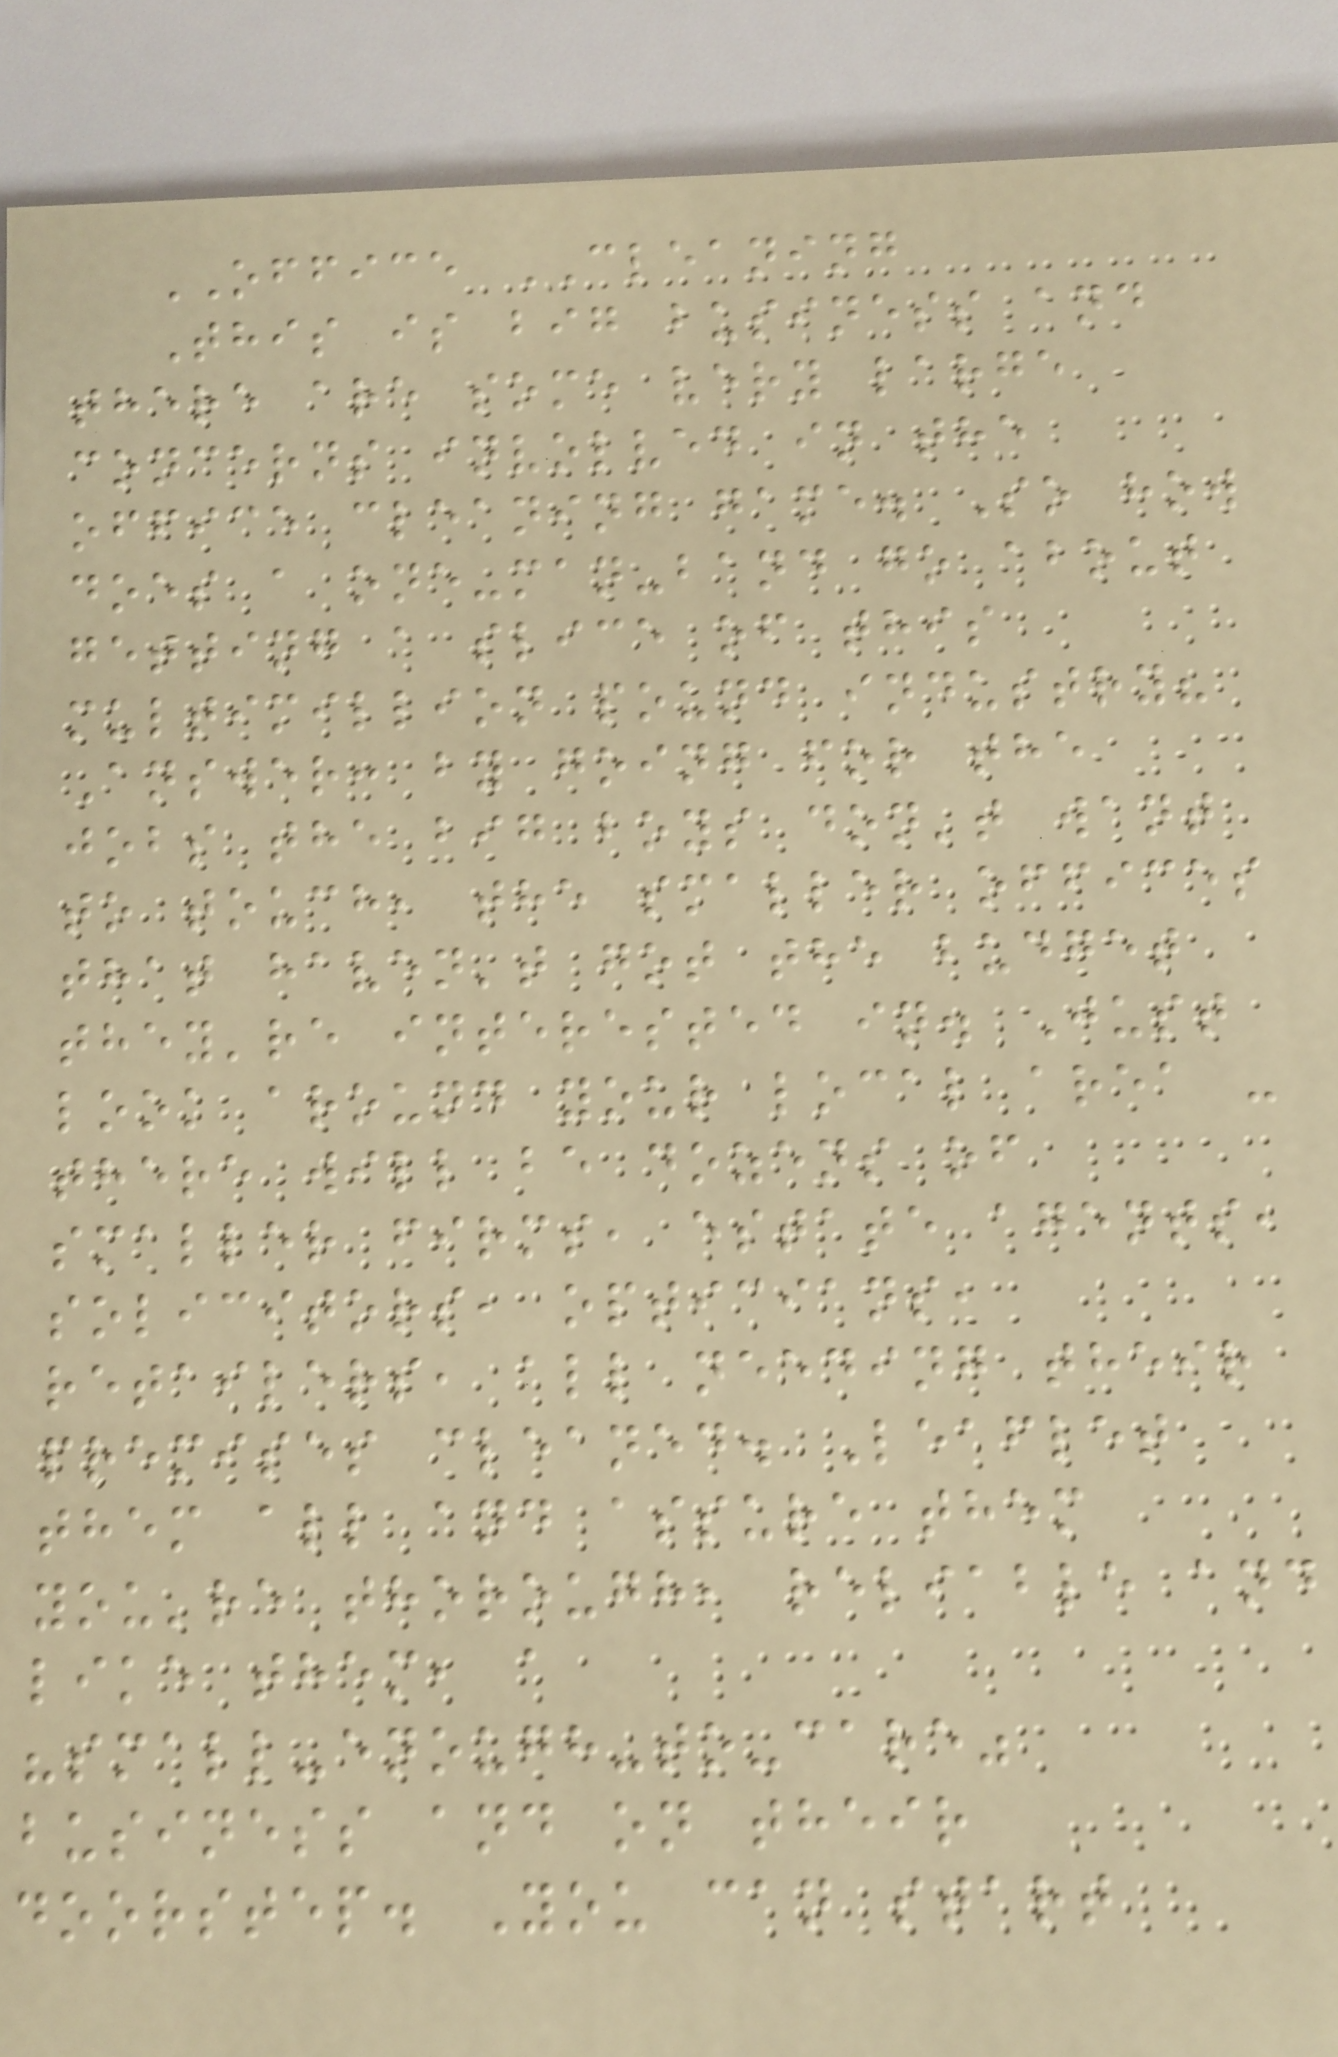OFFICE CLEANING
This is big business and
there are some very large
concerns involved in the
office cleaning game. So how
does a one-man-band go about
getting a slice of this
multimillion pound industry?
Answer: by going for the
jobs the big boys don't want
to touch, the smaller offices
that haven't got the budget
they're interested in. Just
look around your local area -
there will be dozens of
smaller firms, estate agents,
solicitors, opticians,
retailers, all needing their
premises cleaned. Leaflet
them all and assure them
you're thorough, reliable and
like them, a
"small-enough-to-care"
business and on their
doorstep. You can start
